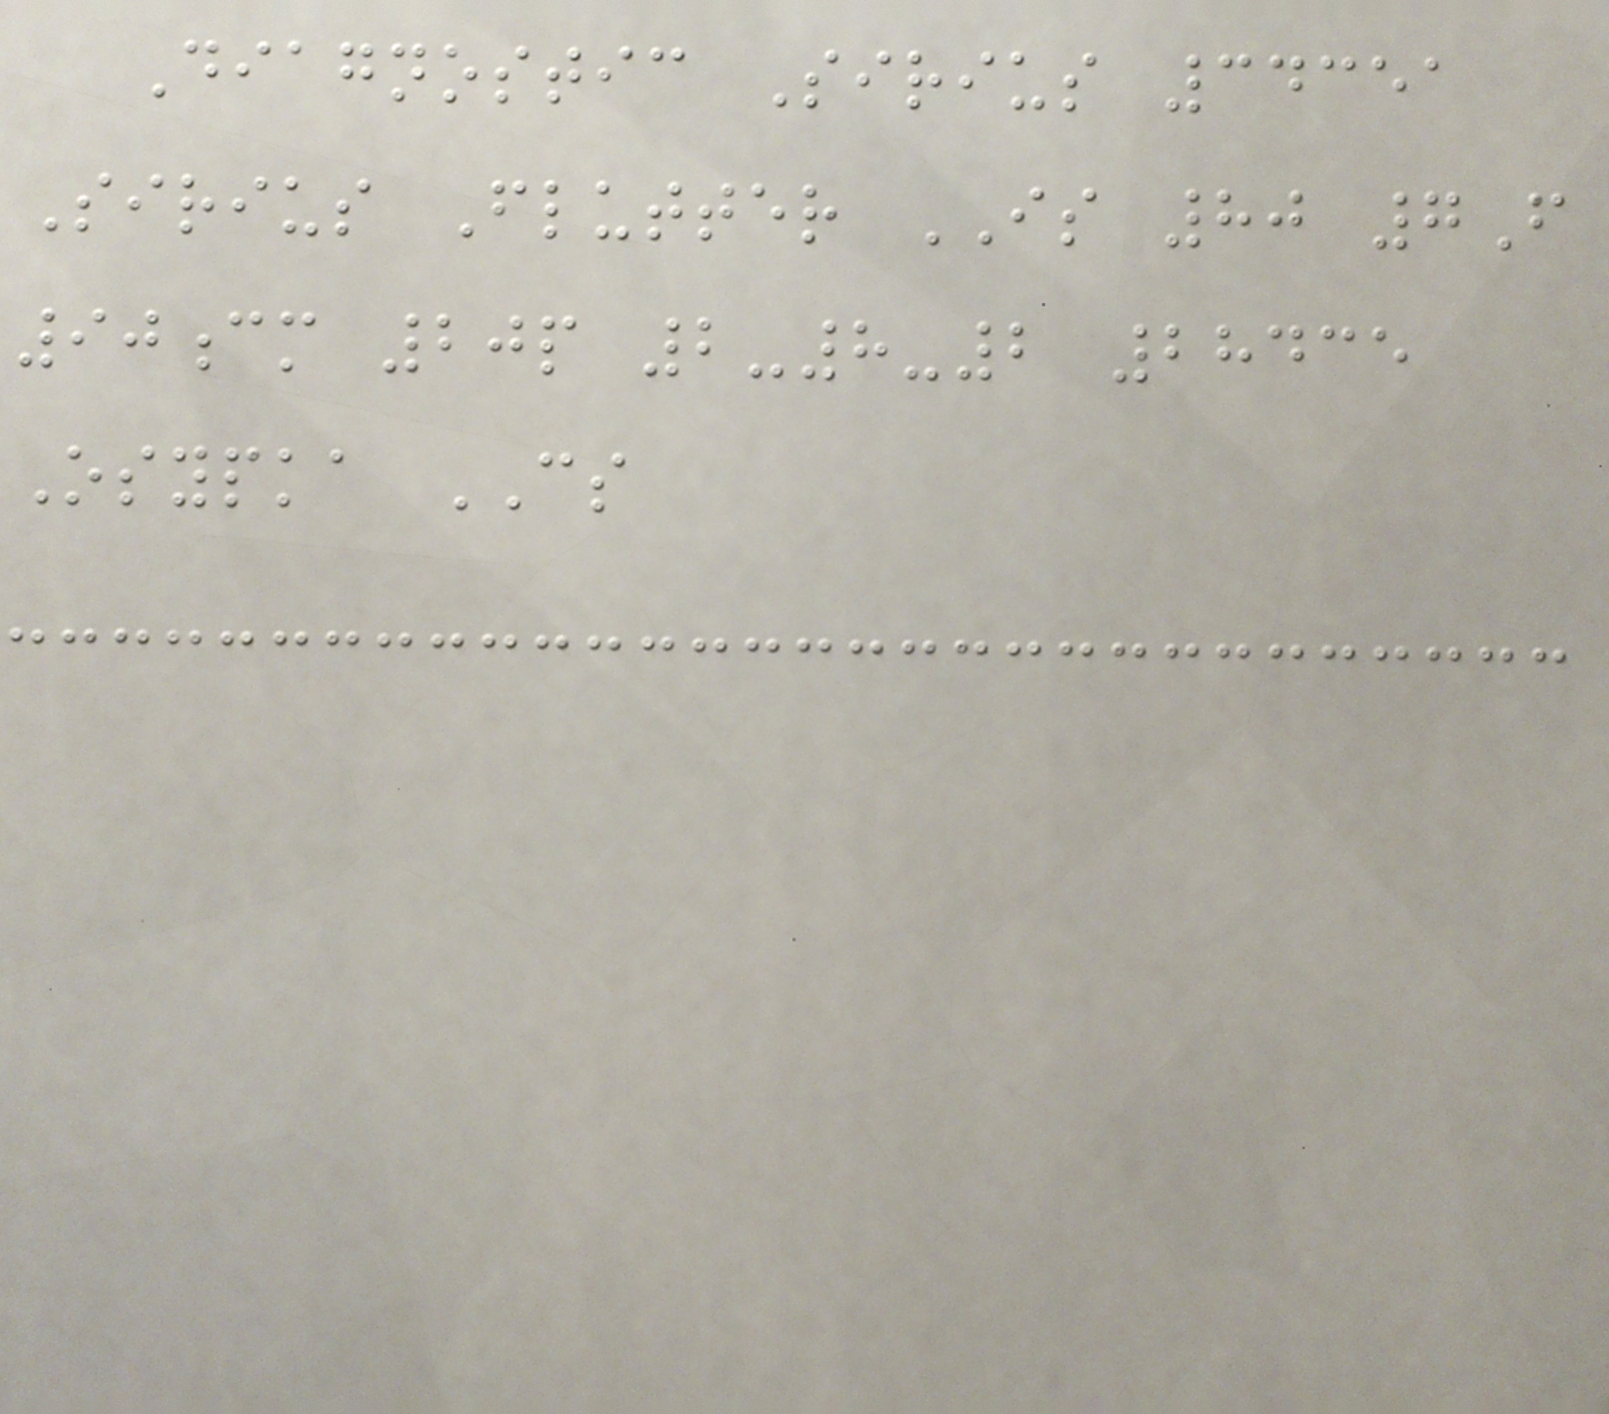Diagnostic Sirius 34351
Sirius Flutter IS 80 7F
90cm 20p 2-8-2 28435
Osypka CS
